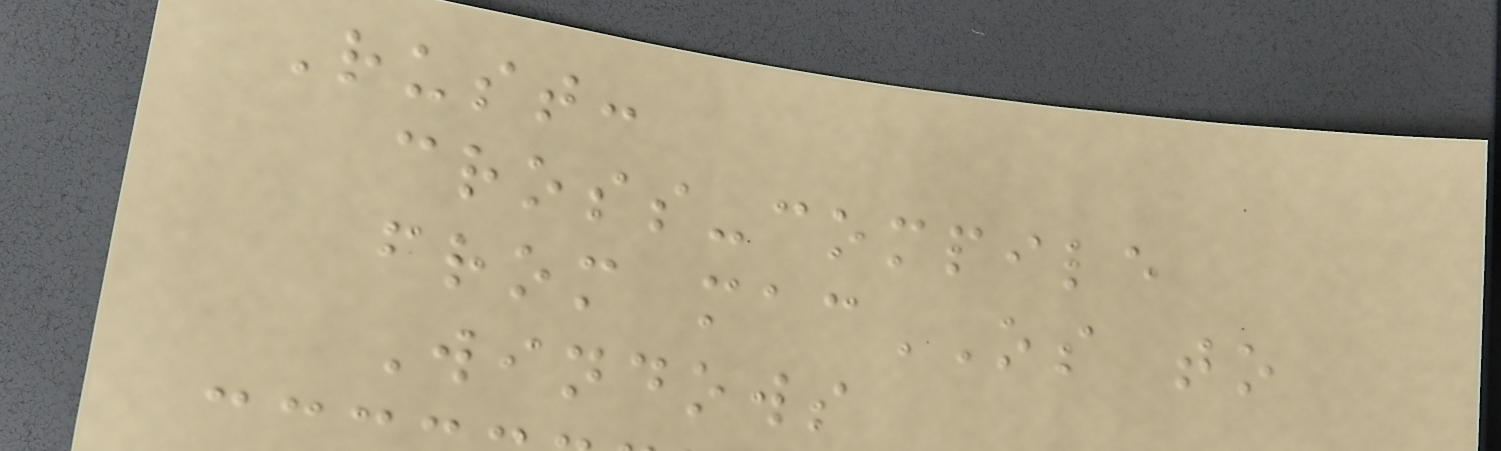Rust:
cross-compile
from macOS to
Windows
